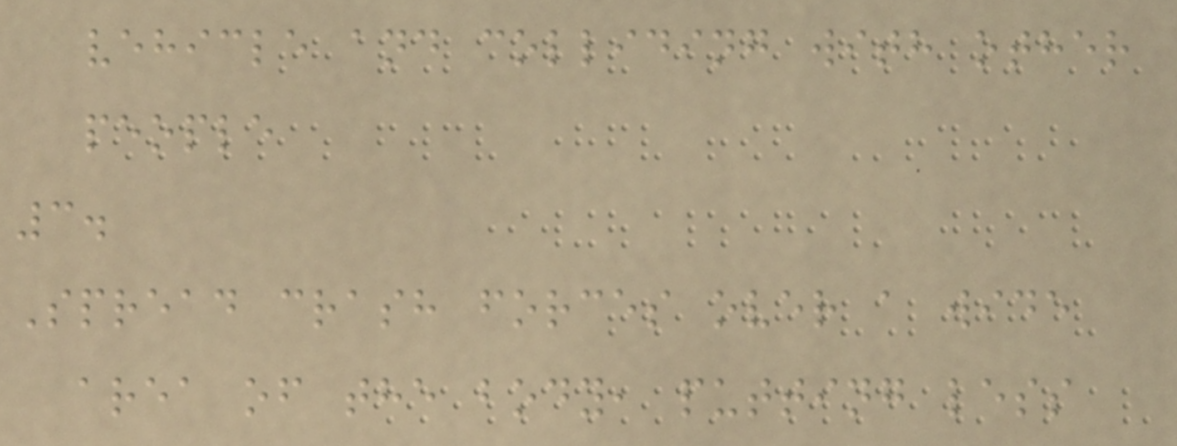vehicle and colliding with other
people
3.
Spread crash forces over a wide
area of the body, putting less
